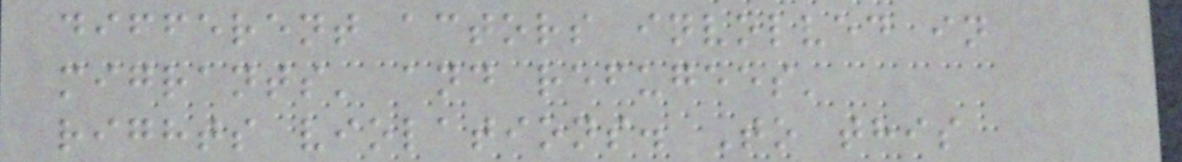different actors involved in
migrants' and refugees'
rights violations. To this
